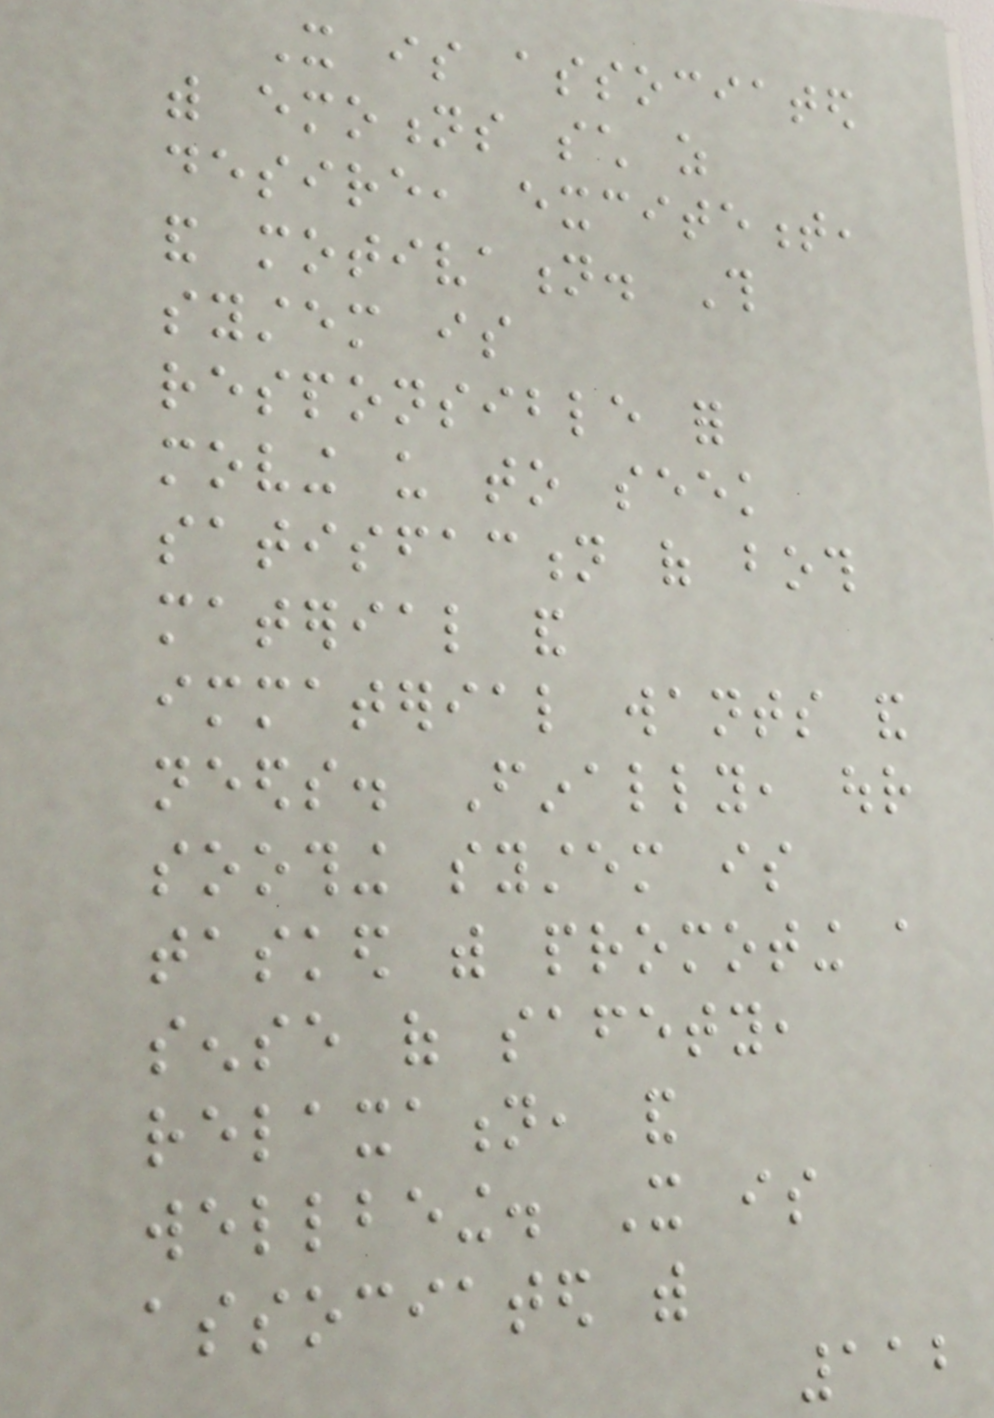It is associated
with emotions such as
desire, excitement,
and motivation. This
system is
responsible for
moving us to seek
satisfaction of both
material and
immaterial wants and
needs. Finally, our
soothing system is
tasked with promoting a
sense of safety,
relaxation, and
wellbeing. It is
associated with
112
